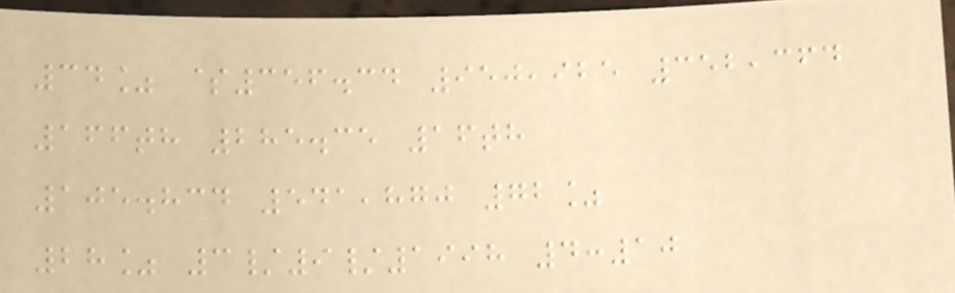34% $356.34 950,925 352,364
166th 285.35 16th
105.834 541,870 72%
28% 3/9/1998 4:10
